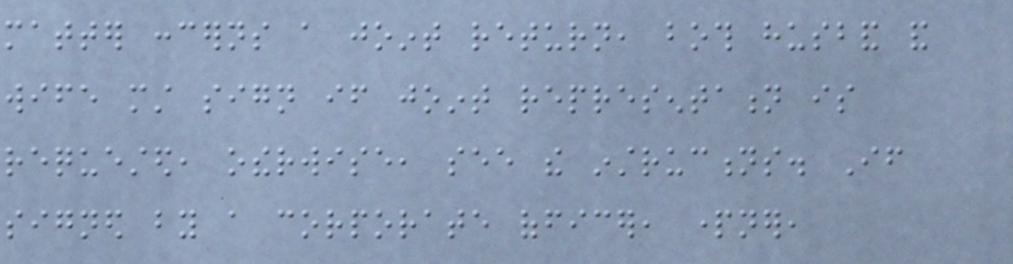matter concerns a joint return, both husband and
wife must sign if joint representation is
requested, otherwise, see the instructions. If
signed by a corporate officer, partner,
